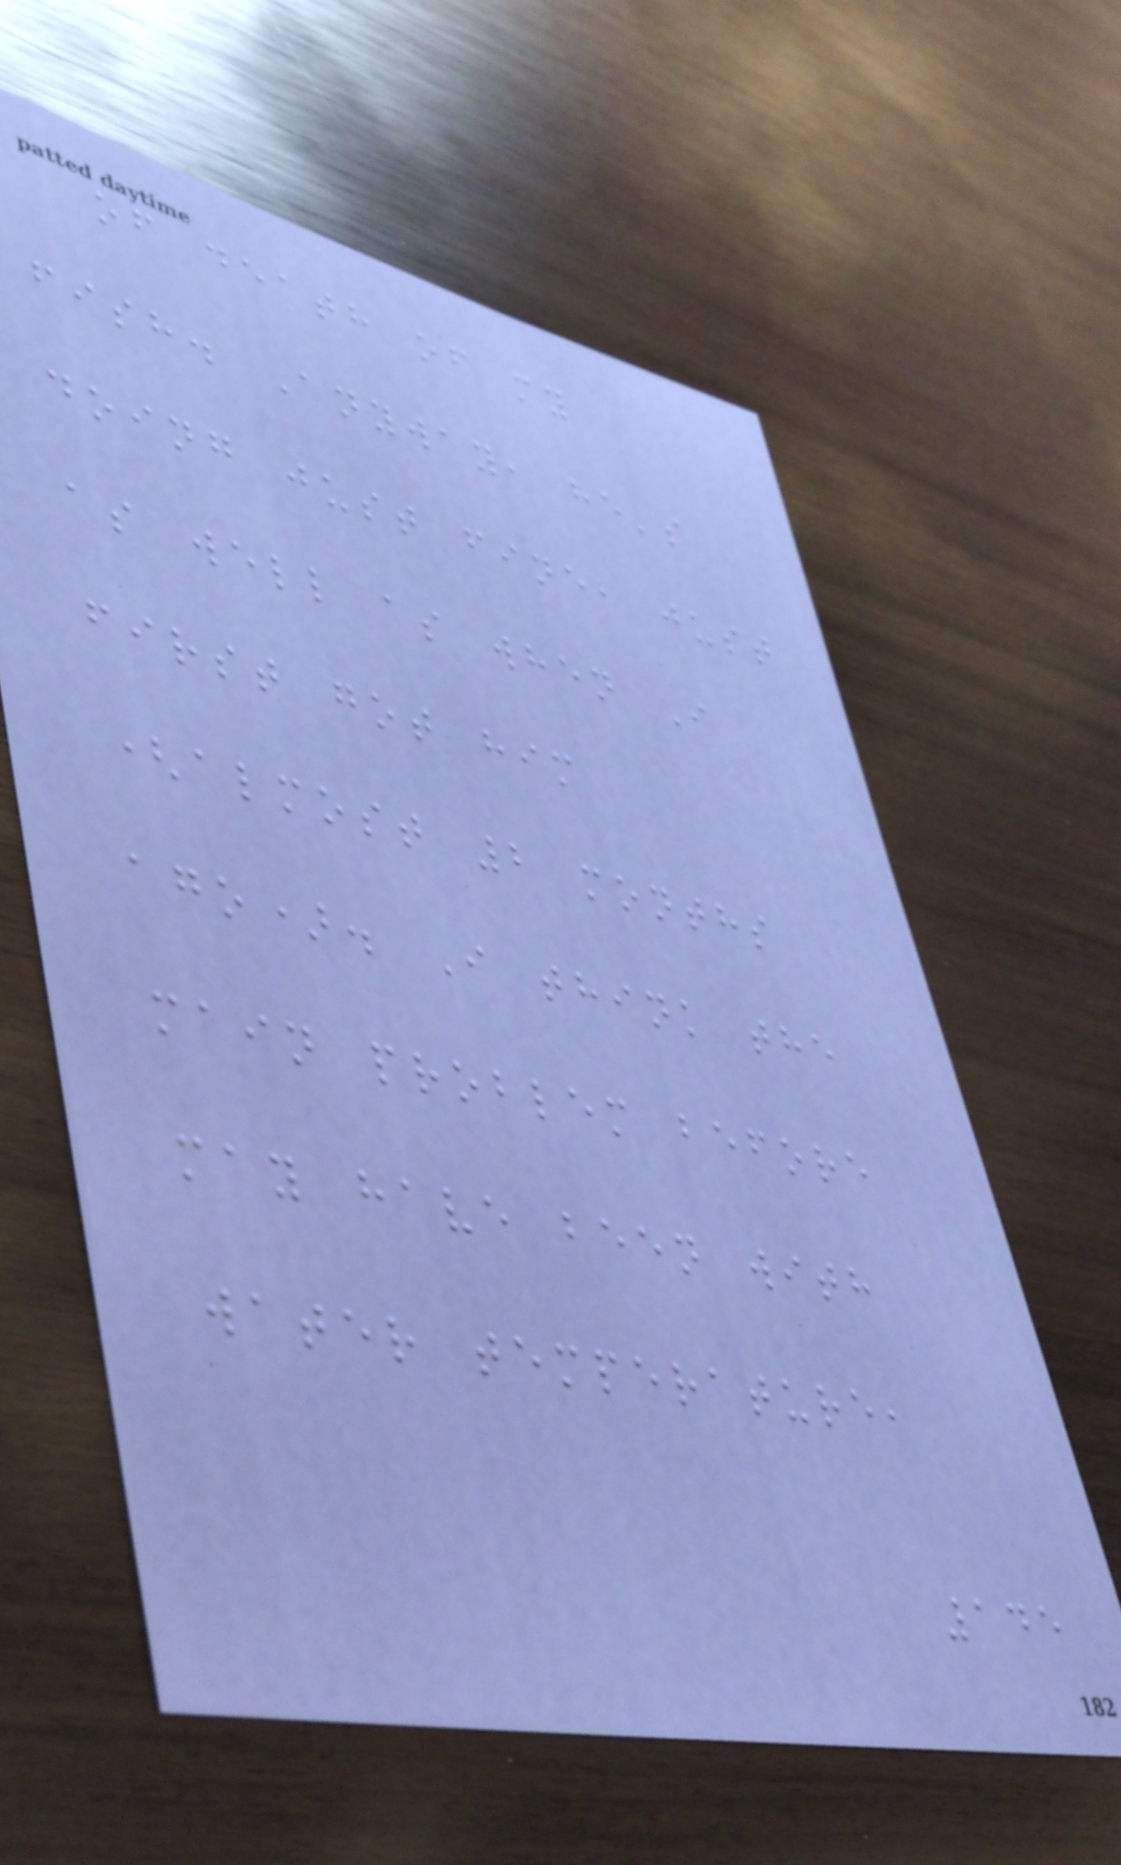of death of my
fish. Anyway, he's
doing just fine, just
as well as when I
first got him
(almost 2 months
ago). I think the
main problem before
may have been with
water temperature,
145
